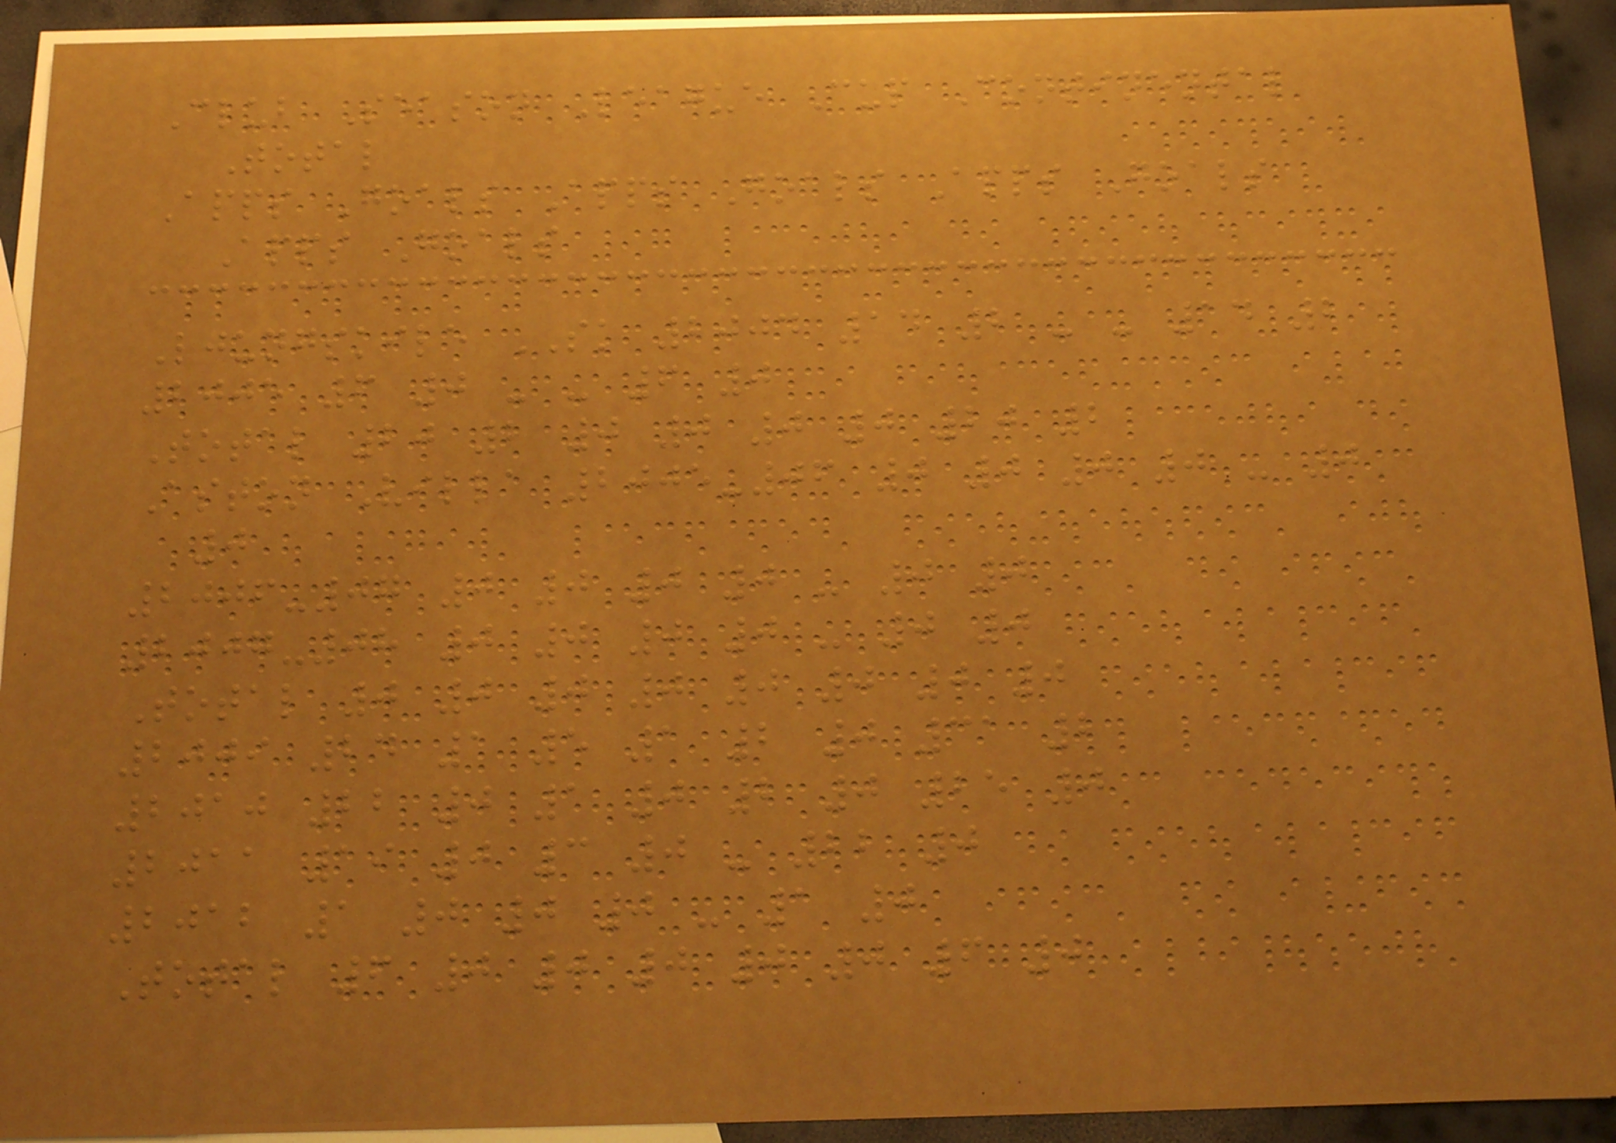Club Season League Cup Continental
Total
Apps Goals Apps Goals Apps Goals
Apps Goals
Ljungskile SK 2004 14 2 - - 14 2
2005 6 0 - - 6 0
Total 20 2 0 0 0 0 20 2
Aston Villa 2005-06 0 0 0 0 - 0
0
2006-07 0 0 0 0 - 0 0
2007-08 0 0 0 0 - 0 0
Total 0 0 0 0 0 0 0 0
2009 24 1 5 1 2 0 31 2
2010 22 0 1 0 2 0 25 0
2011 19 0 3 0 - 22 0
2012 1 0 0 0 - 1 0
Total 6 0 0 0 0 0 6 0
